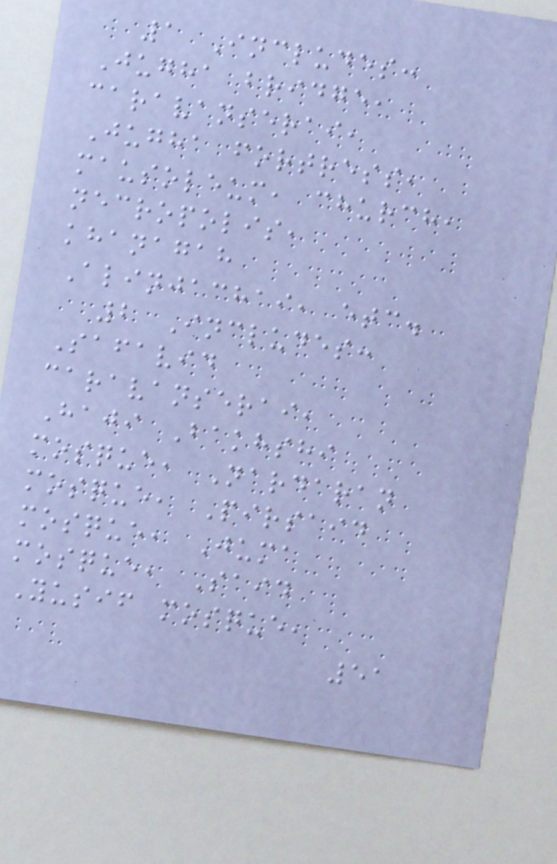1 Includes:
Jugha bridge,
caravanserai,
Jugha fortress,
mausoleum, church,
necropolis,
khanagah
Alinjachai, etc.
2 Includes:
Safavid
caravanserai,
Haji Bakhshi
mosque, Nardaran
mosque, Pirsaid
mosque, Juma
mosque, Said
Yusif mosque,
51
